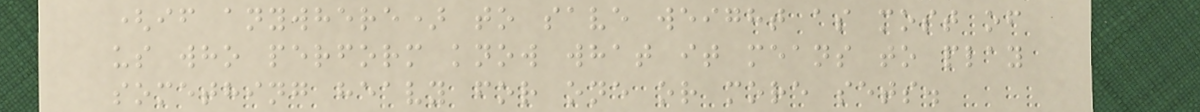(if anywhere) to save weight as most of
us who perform know what it means to play
something heavy for one or more sets.
